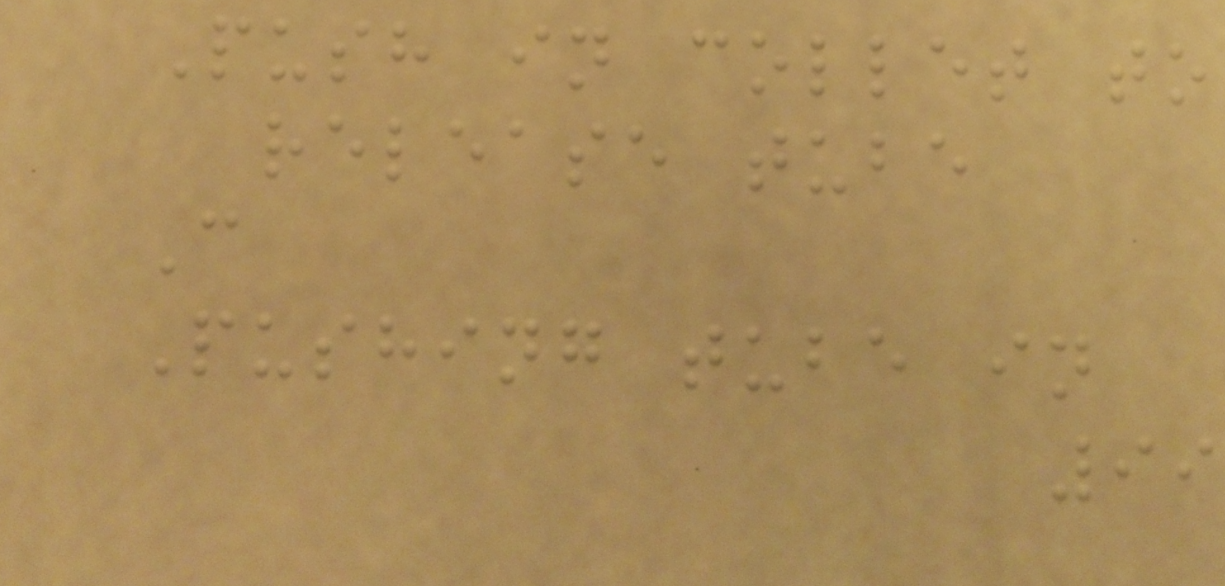Push in collet to
release tube
C
Pushing tube in
99
